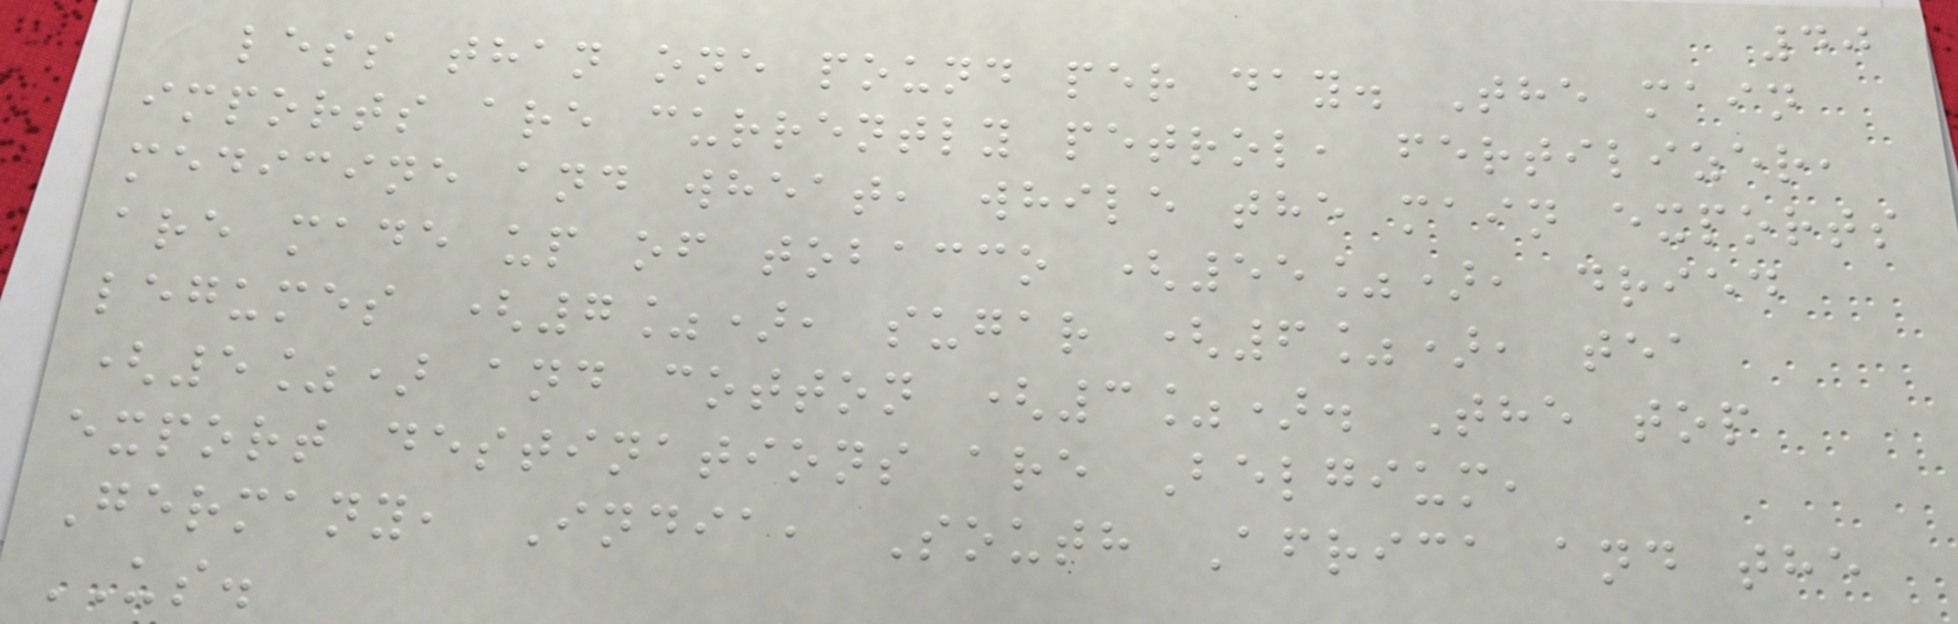40
less than one pound per day. The main
imports are currently petrol, fertilizer,
medicine and wheat, while the main exports
are made up of tobacco (55%), dried
legumes (7%), sugar (6%), tea
(5%) and cotton (3%). The top
export destinations are Belgium,
Germany, India, South Africa and the
US.
